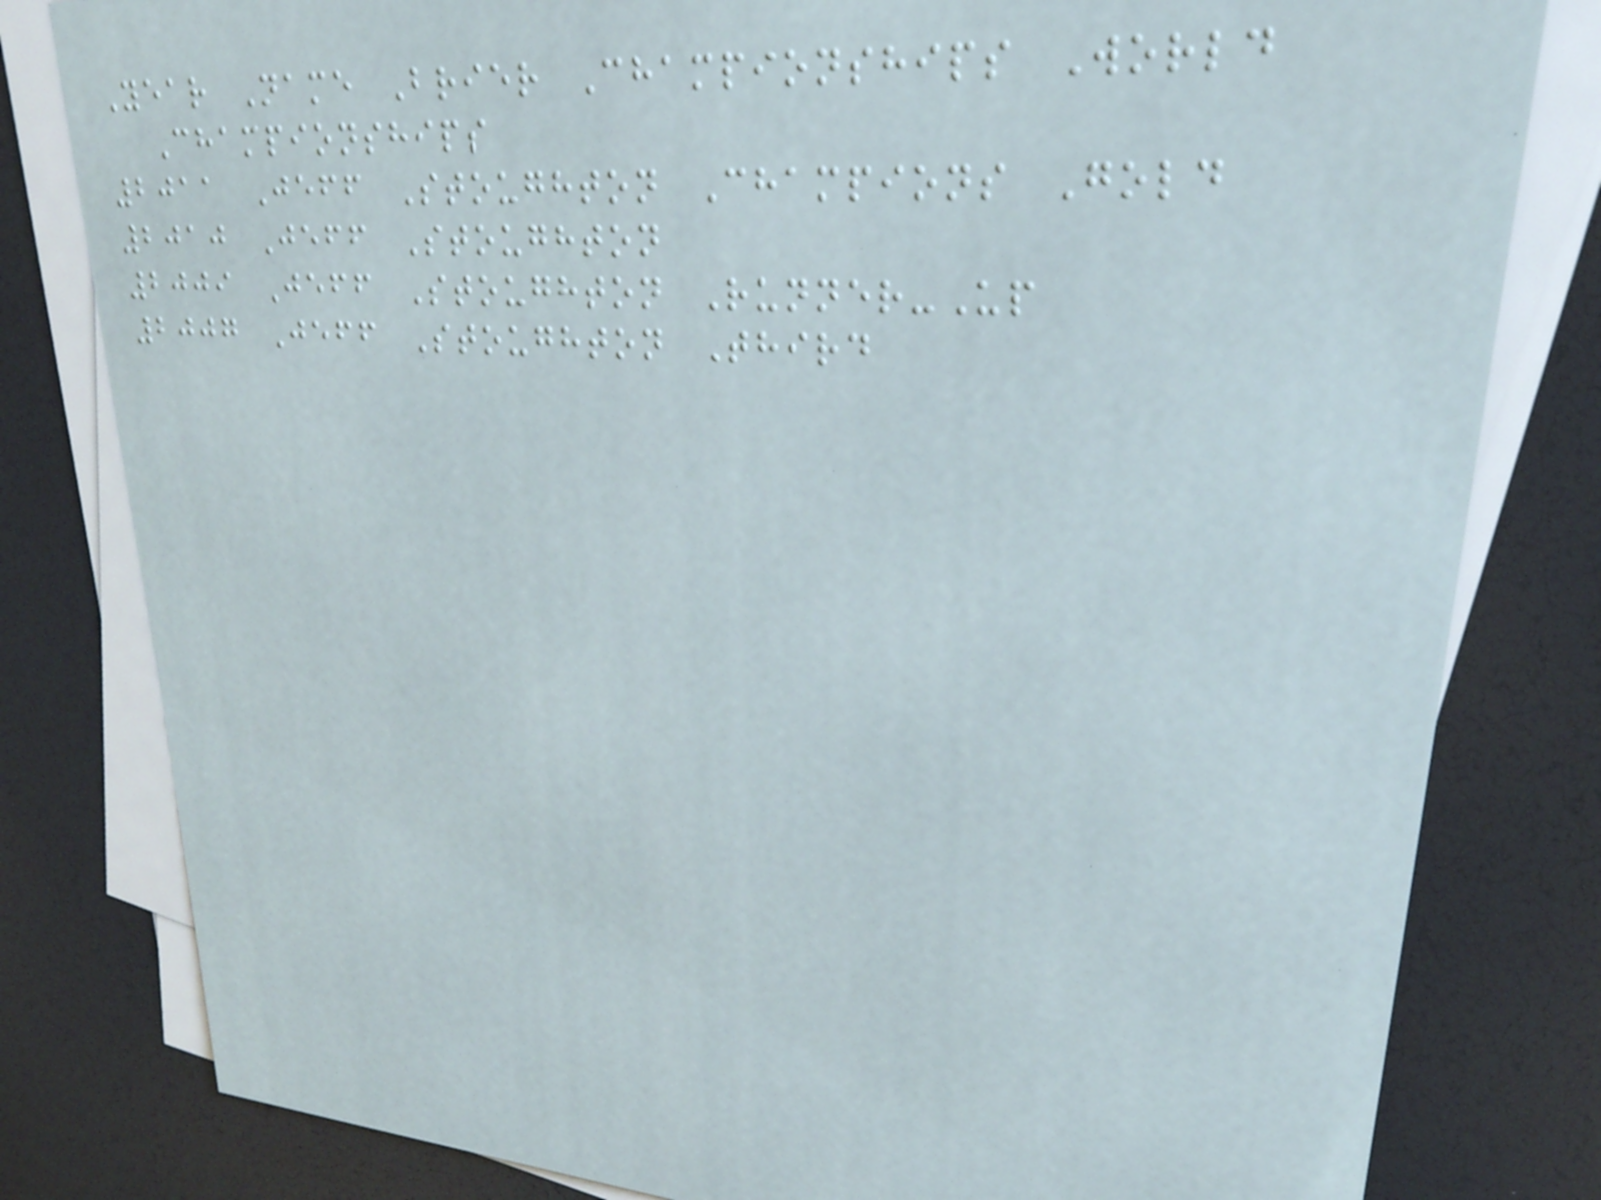Year Name Brier Championships World
Championships
2011 Jeff Stoughton Champions Gold
2010 Jeff Stoughton
2009 Jeff Stoughton Runner-Up
2007 Jeff Stoughton Third
